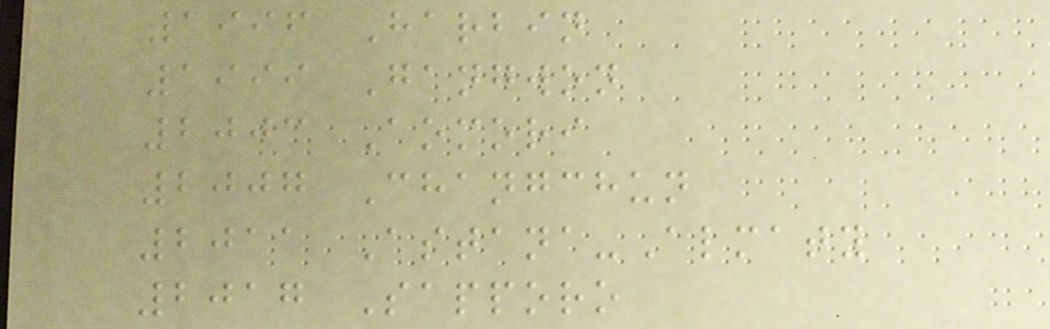1996 Harbin
1999 Gangwon
2003 Aomori
2007 Changchun
2011 Astana-Almaty
2017 Sapporo
